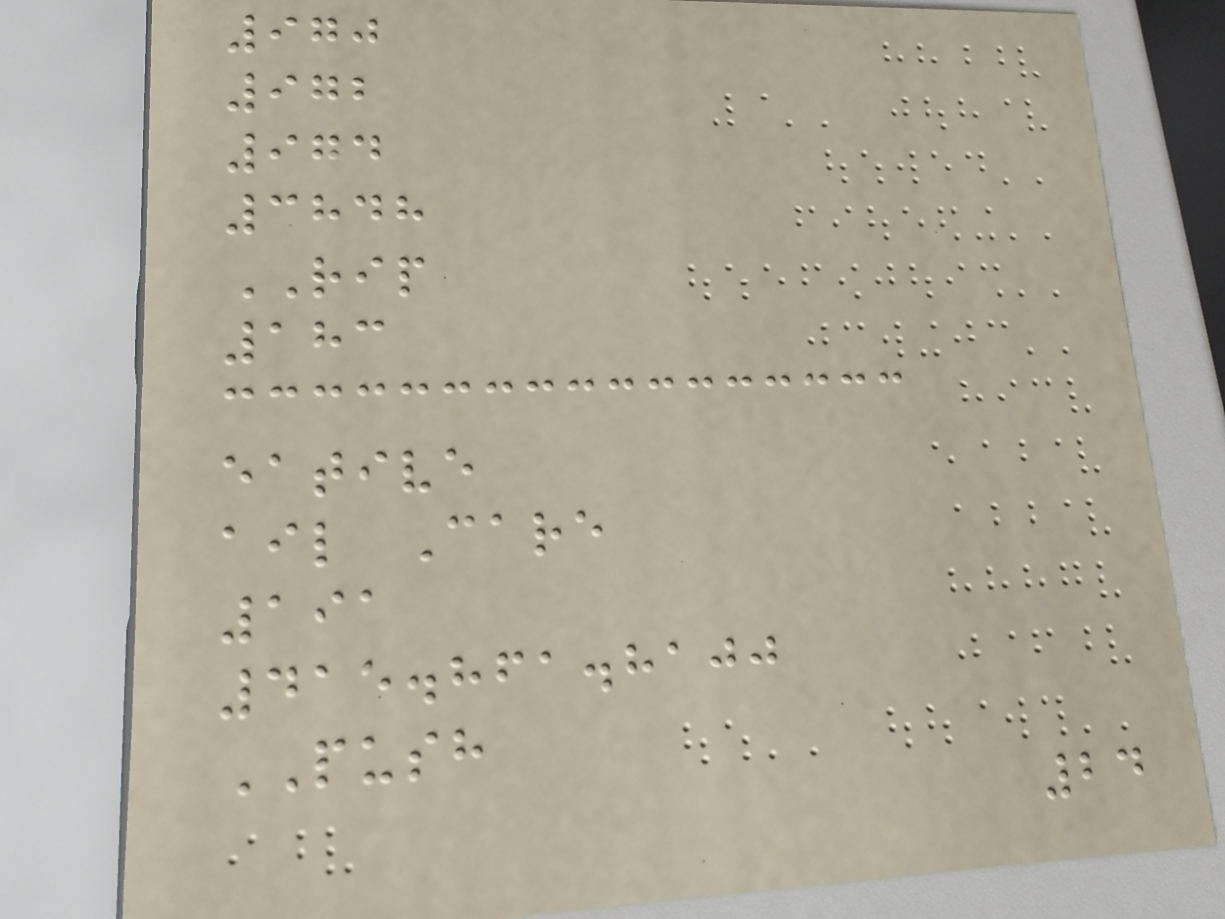970
972
974
3848
RIP
183
eative
ail Care
191
415.861.8100
PUSH
24
